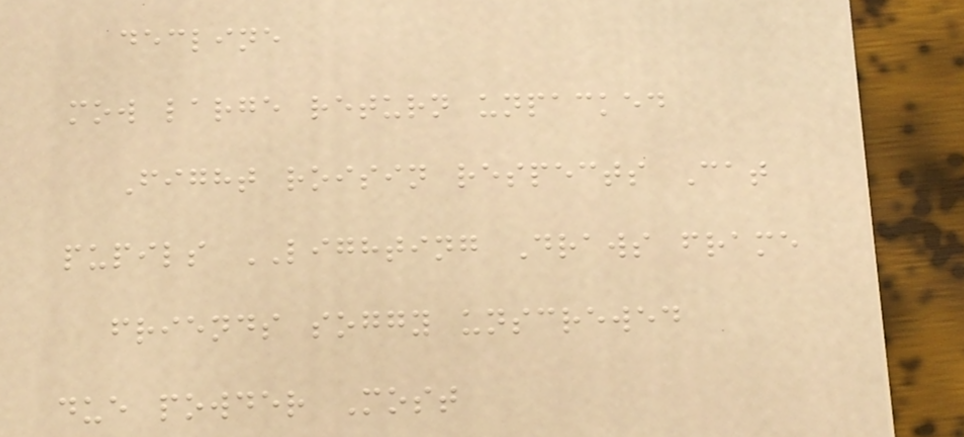decline
mow large return unpacked
Fight roisin respects Cat
pupils LIGHTING Draws frame
friends soggy unscrewed
due powder Most
